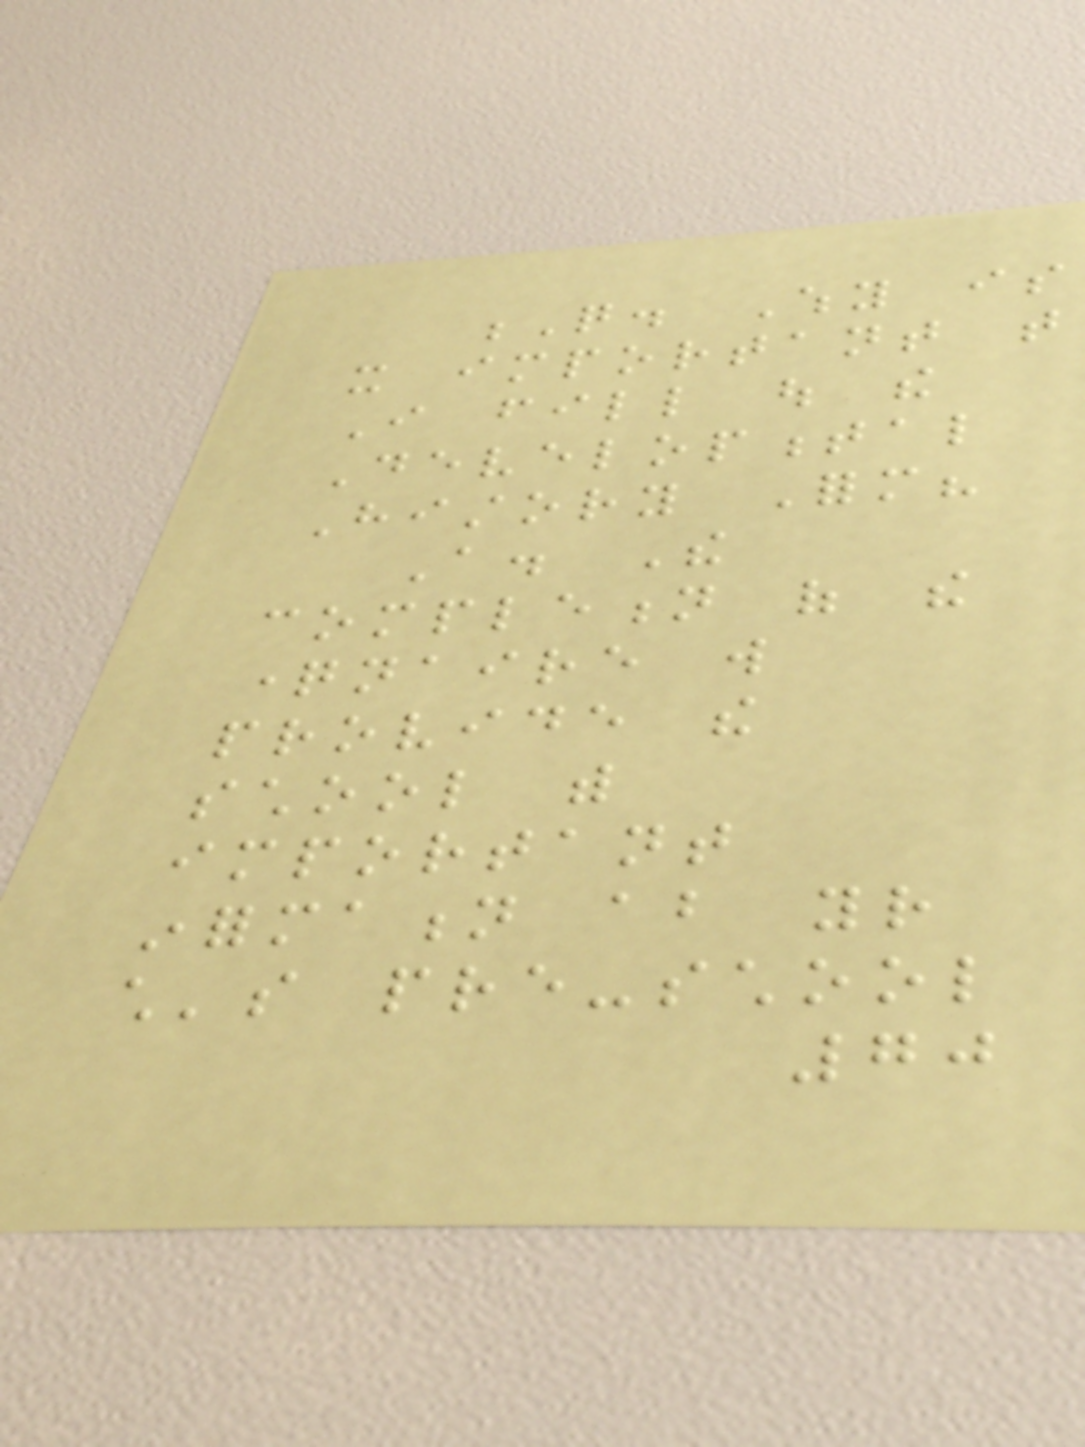Q. Why is
it important that
I fill out the
Developmental
History Form?
A. The
completion of the
questionnaire will
provide the
school with
important
information about your
child's pre-school
70
